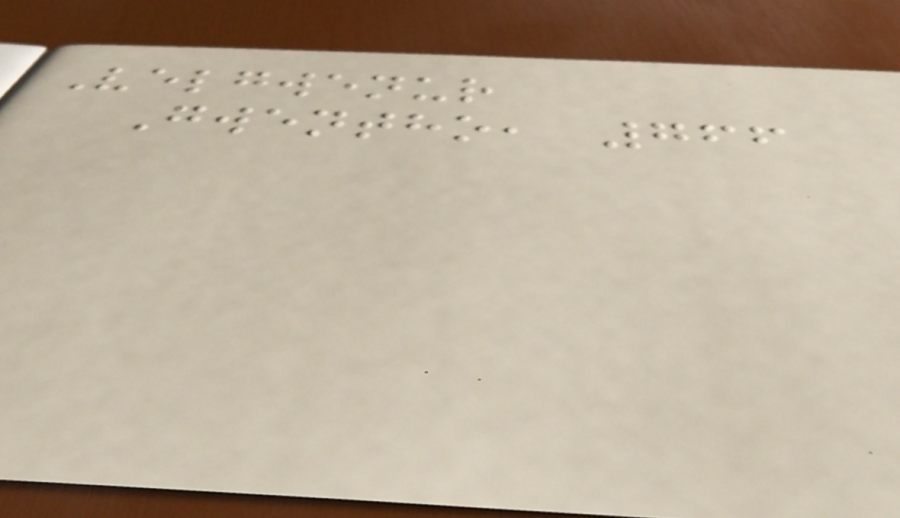Velgwenur
Gwentho, 766
